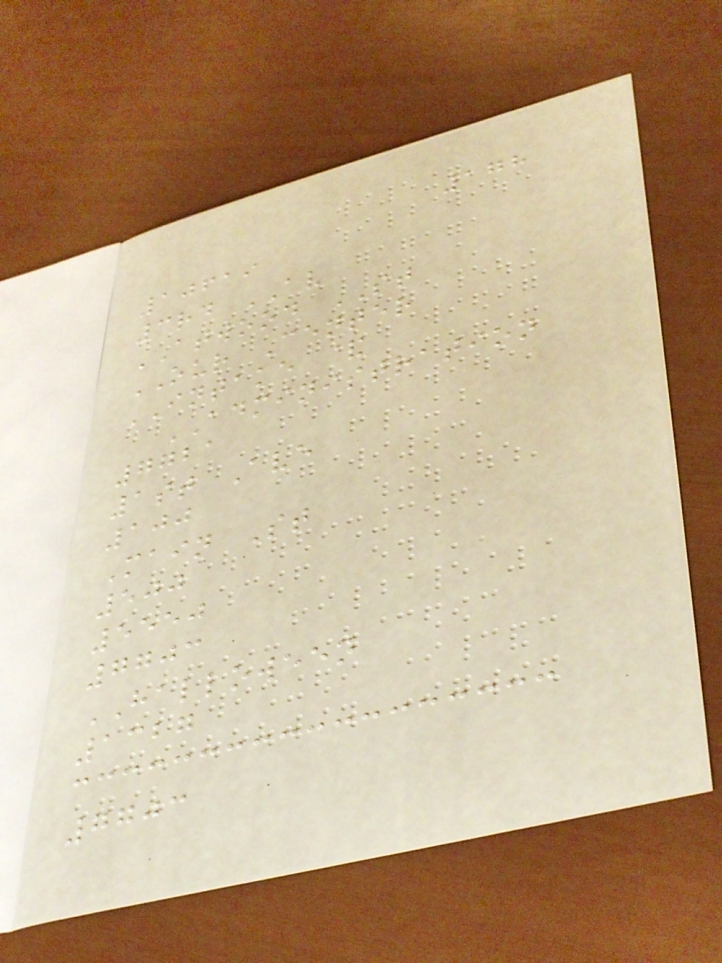178
10619
3rd AV
ATWOOD ST
OUR Center
INTAKE &
ADMINISTRATION
7721
1st Ave
100
Main St
500
5550
7703
HALLOWEEN
1327
7703
